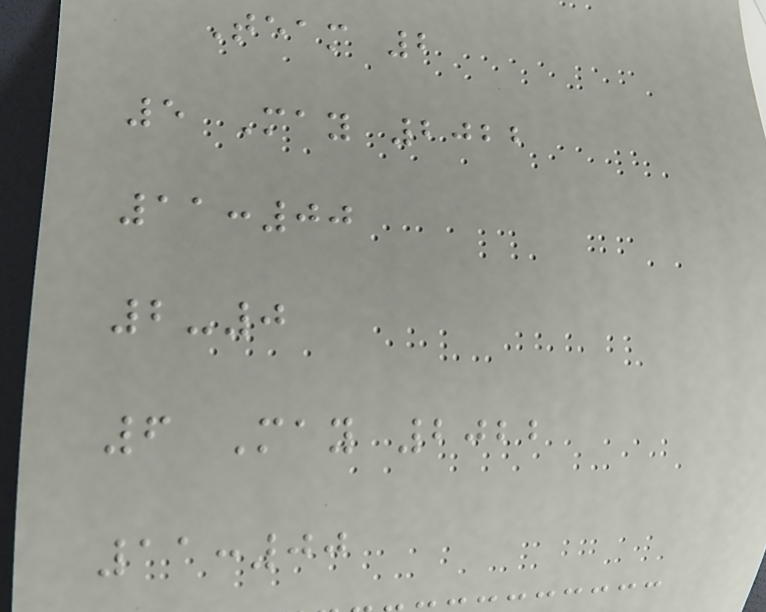Team 2
5 May 2022
11:00
2-0
6 May 2022
11:00
